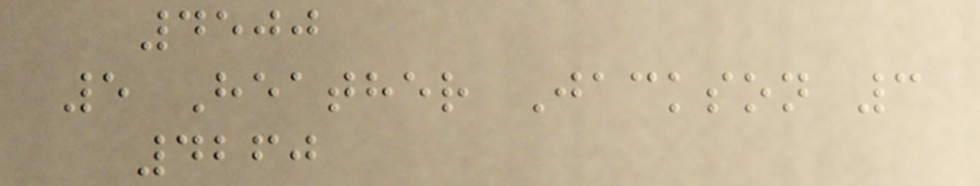4500
5 Heather Jackson 3
4260
